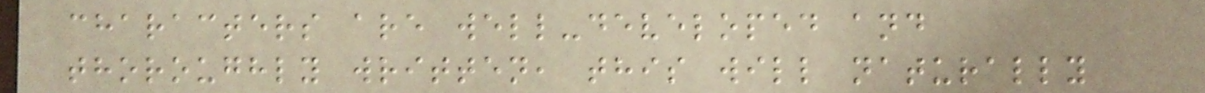characters are well-developed and
thoroughly written, this will naturally
